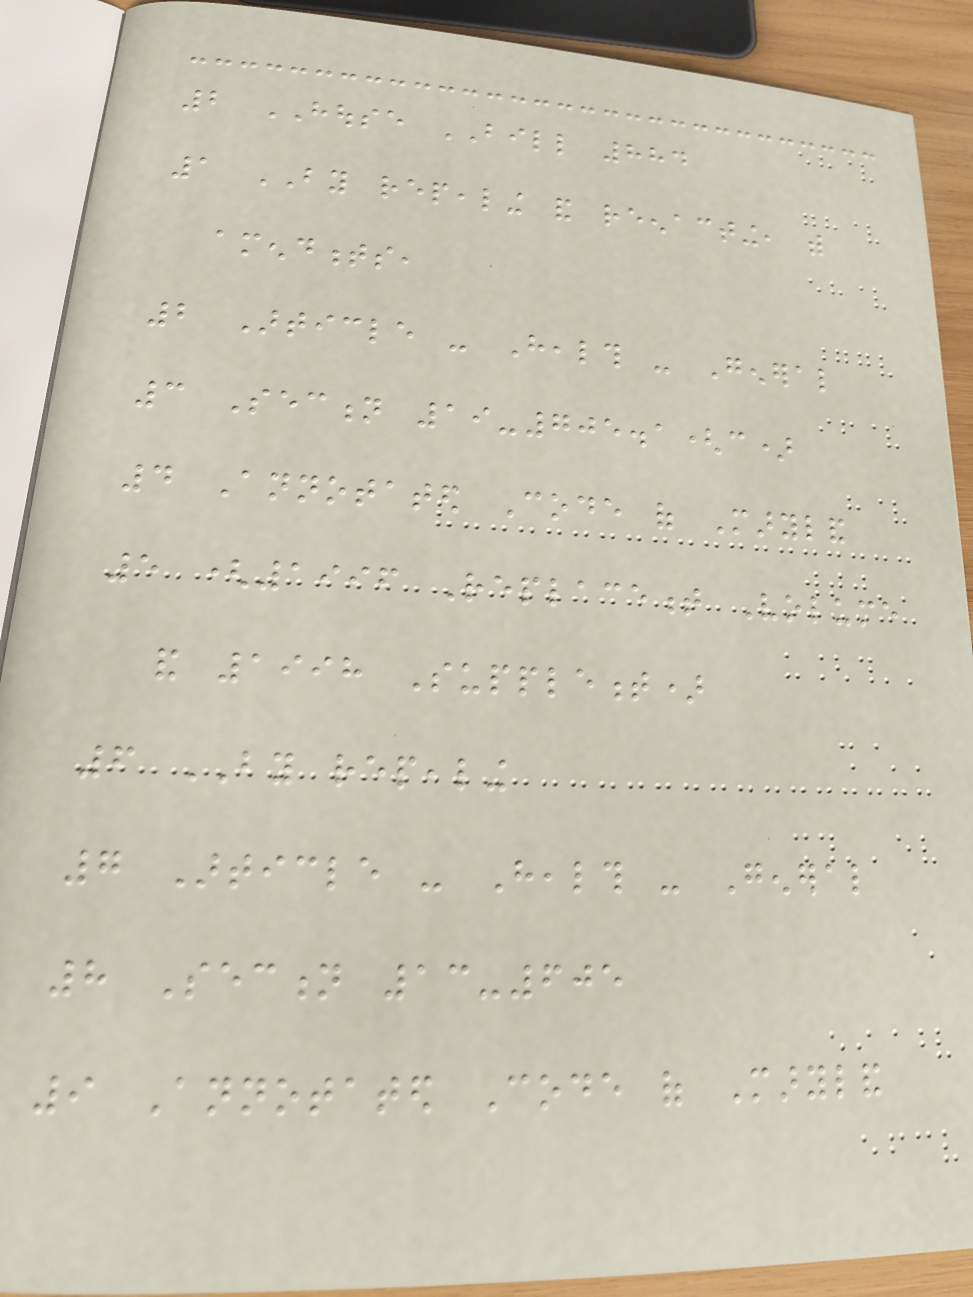2 HOUSE BILL 884
1 BY repealing and reenacting, with
amendments,
2 Article - Health - General
3 Section 19-705.1(c)
4 Annotated Code of Maryland
5 (1996 Replacement Volume
and 1998 Supplement)
6 BY repealing
7 Article - Health - General
8 Section 13-605
9 Annotated Code of Maryland
